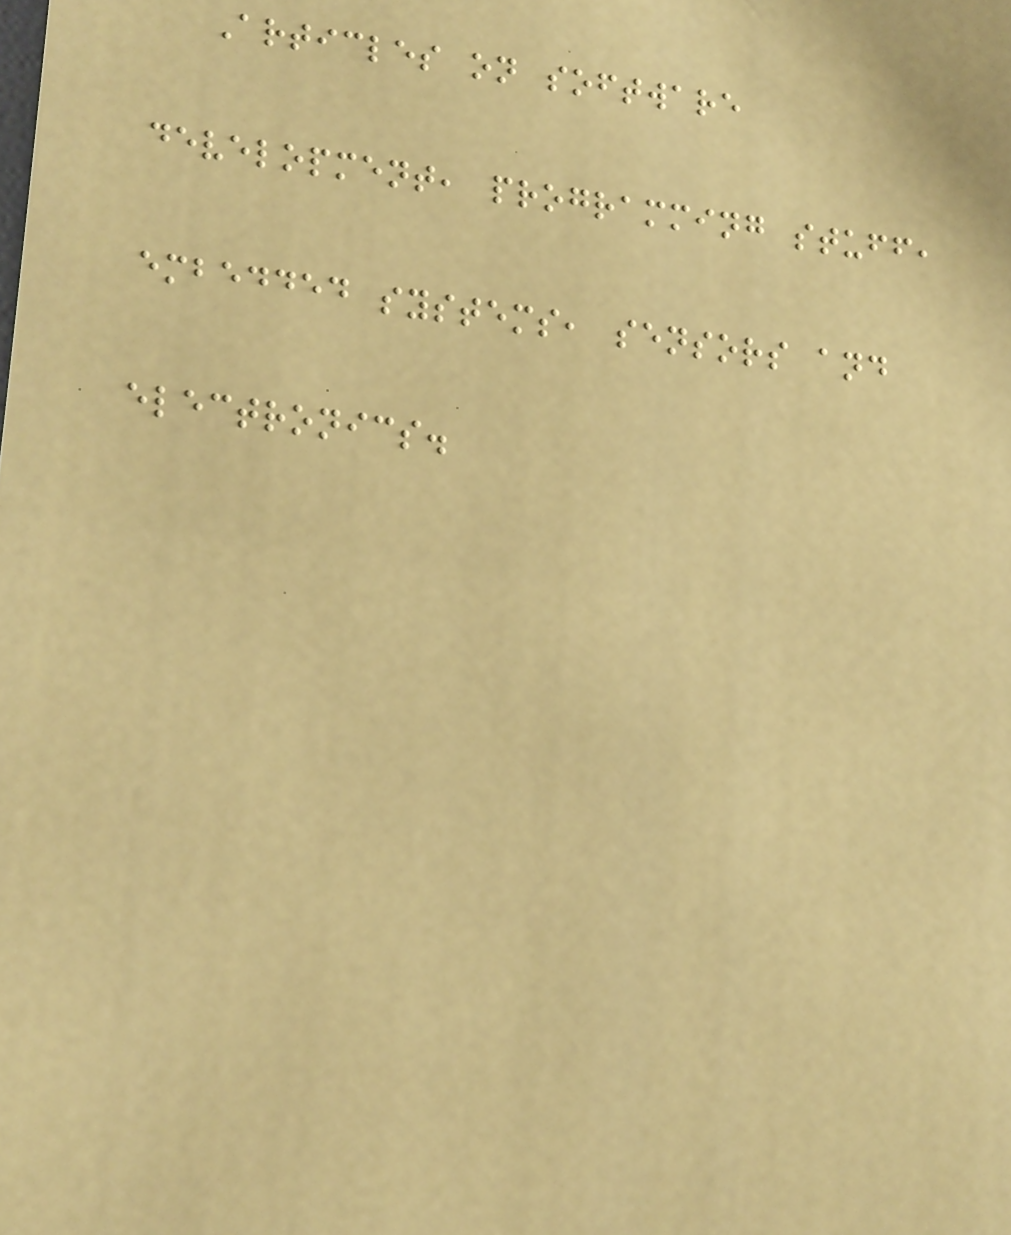Articles on software
development, programming stuff,
embedded systems, sensors and
electronics.
